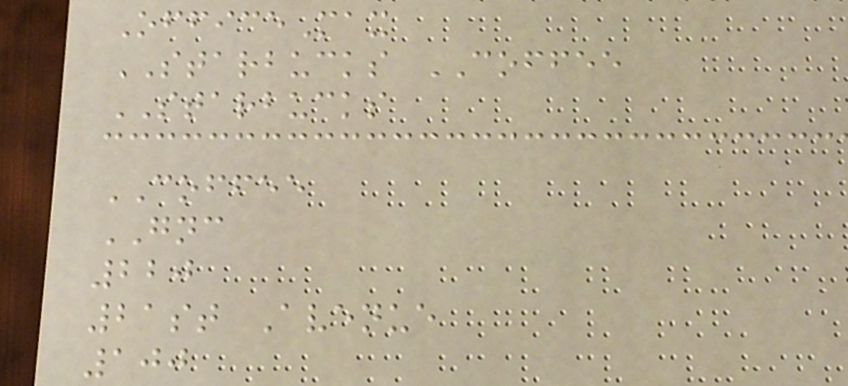OfficeMax
STARBUCKS COFFEE
STARBUCKS
COFFEE
GNC
220
21st Avenue
100
